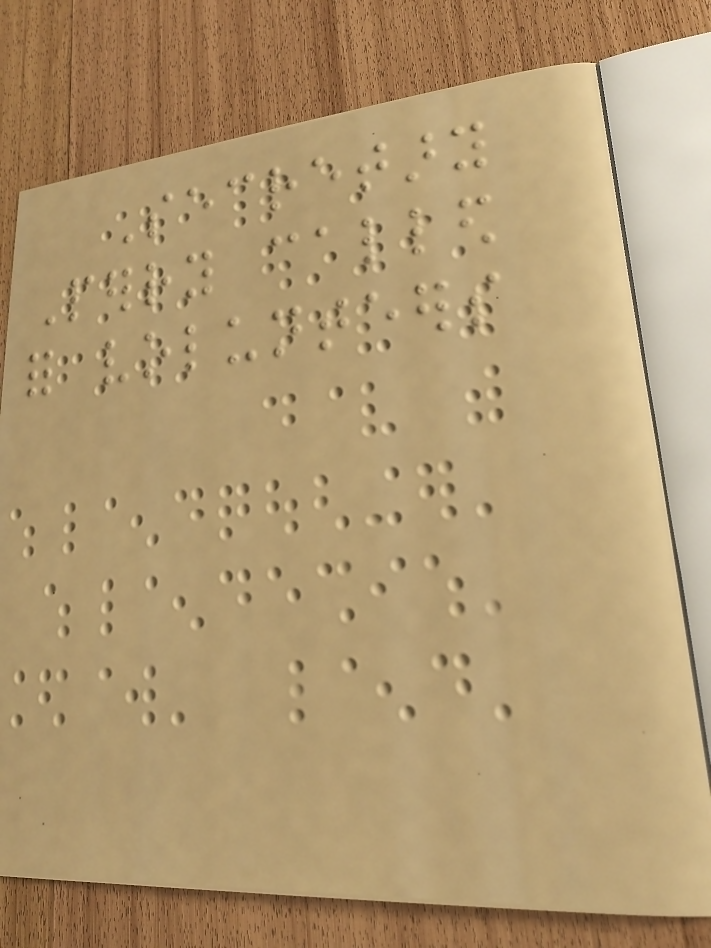Secretary
Perry called
for volunteers
